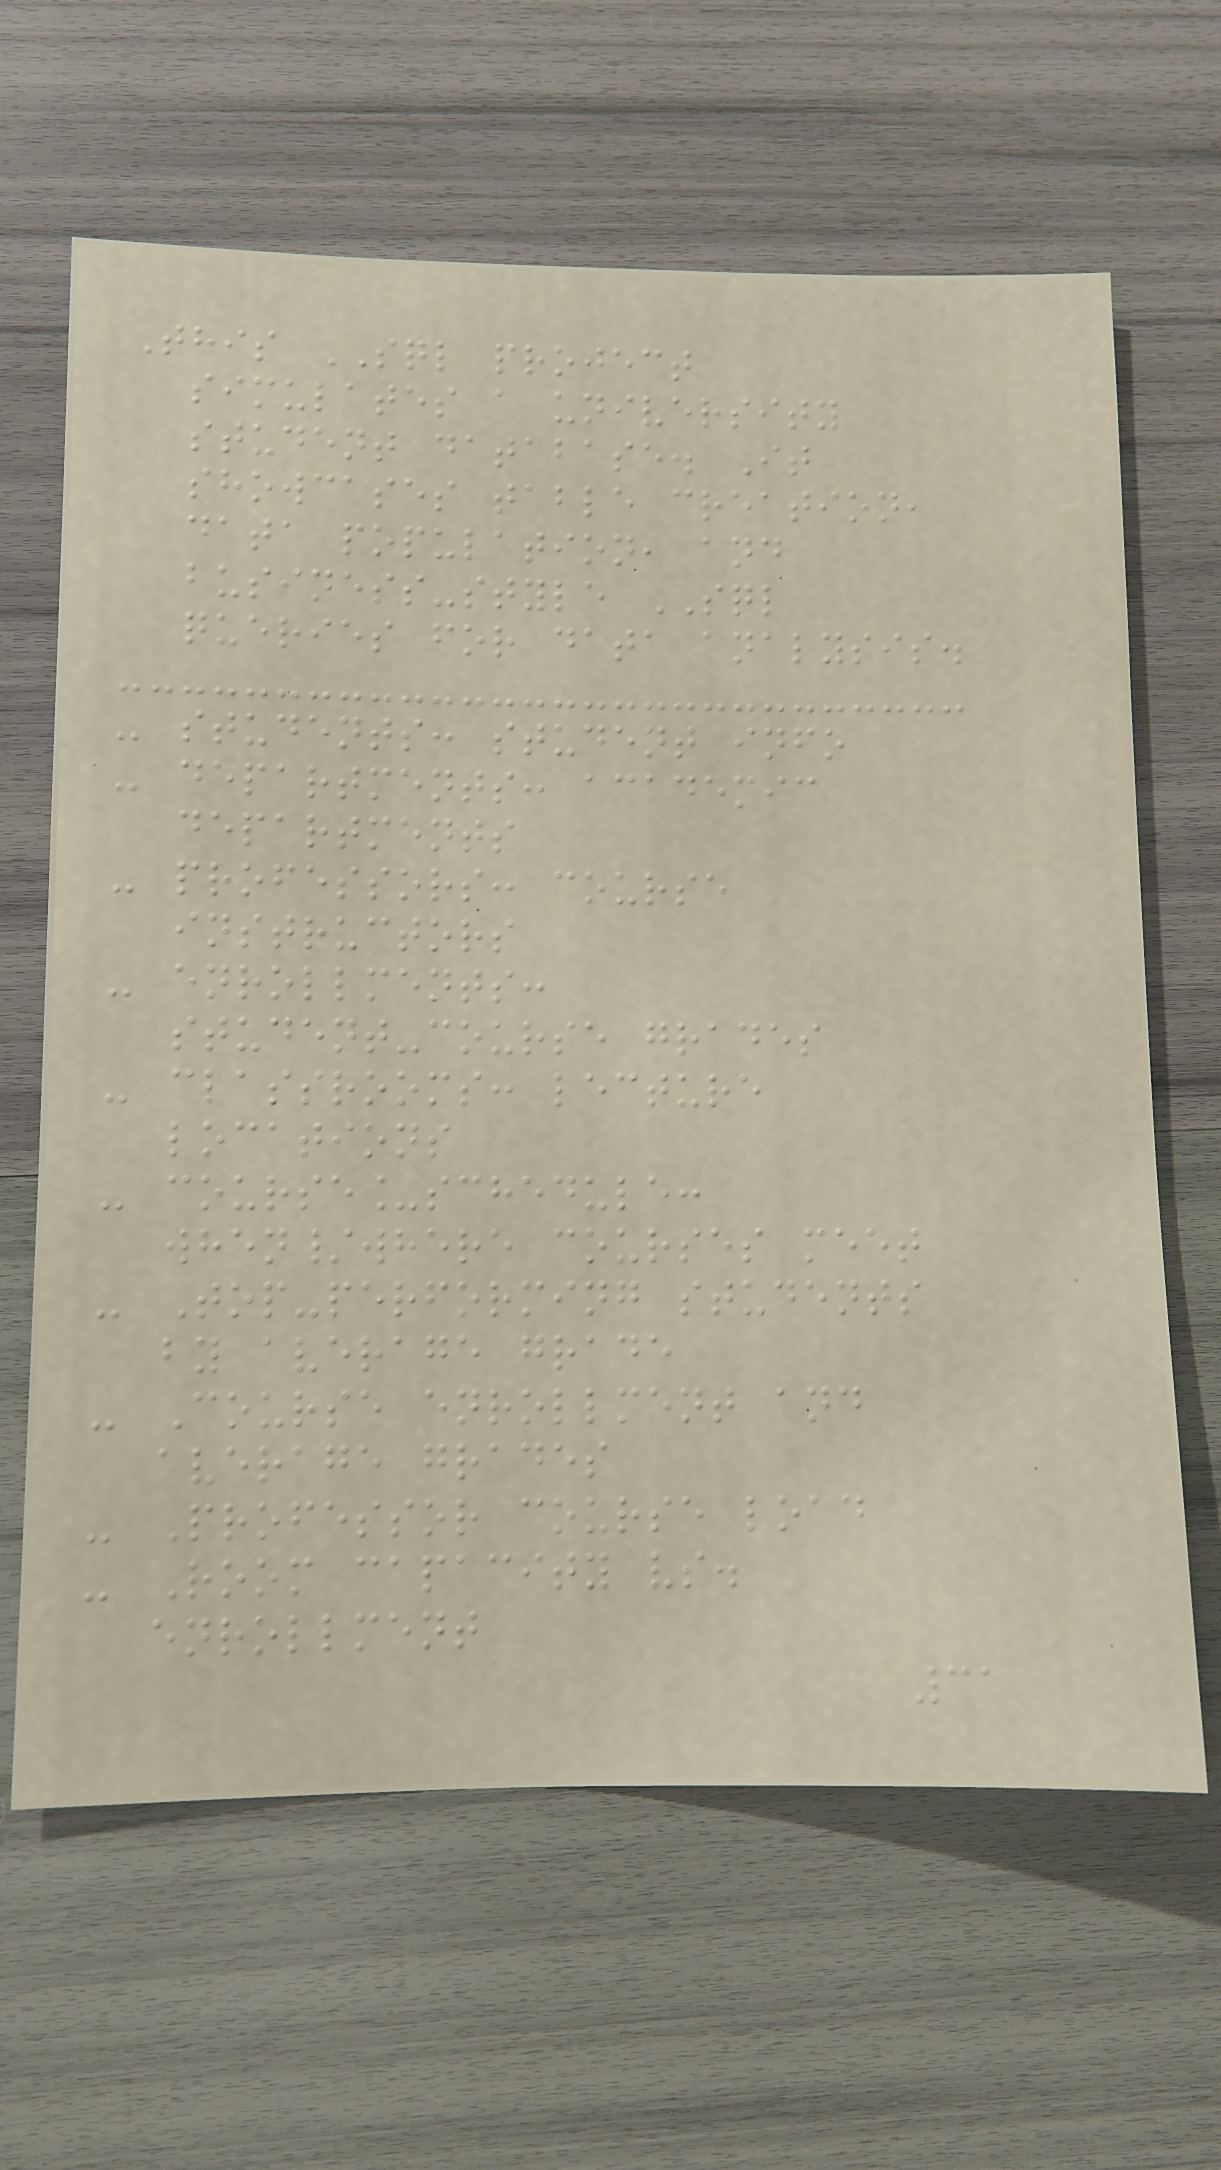This SQL project
simulates a university
student database. It
showcases table creation,
data population, and
business-style SQL
queries for data analysis.
- students: student info
- departments: academic
departments
- professors: course
instructors
- enrollments:
student-course grades
- classrooms: lecture
locations
- course_schedule:
when/where courses meet
- Top-performing students
by average grade
- Course enrollment and
average grades
- Professor course load
- Room capacity vs.
enrollment
31
